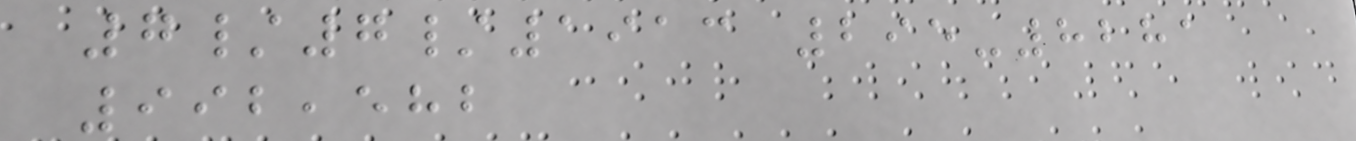7/7/1913 295-8281
992,582
